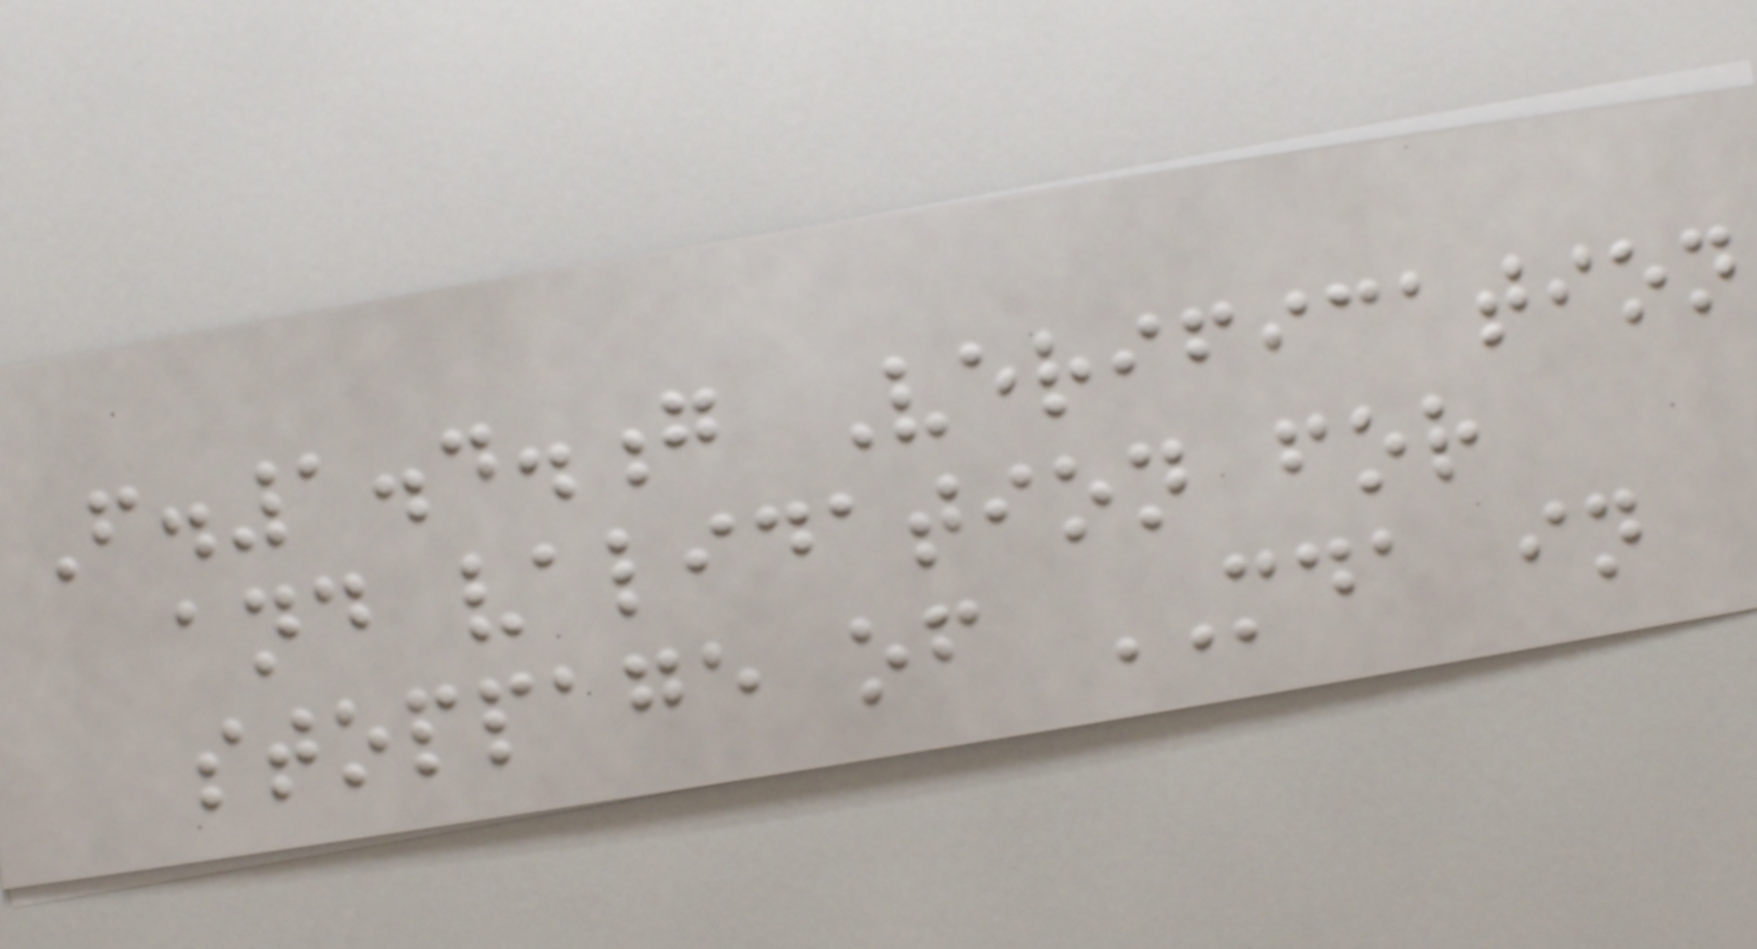F.1.4.g Verification
and validation for
stoppage of MDA in
